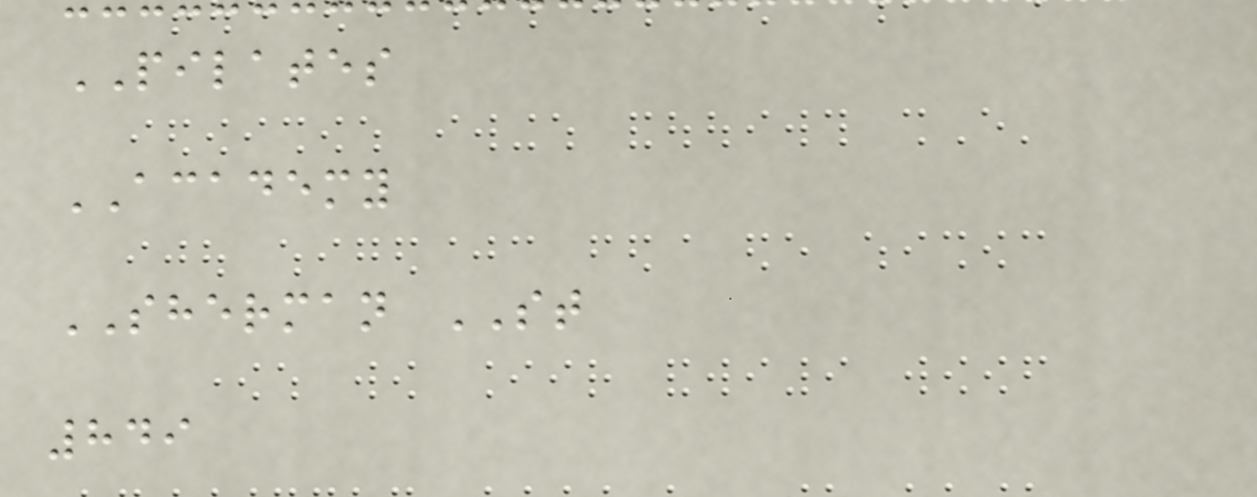PILATES
ACADEMY
SHERMAN ST
849
